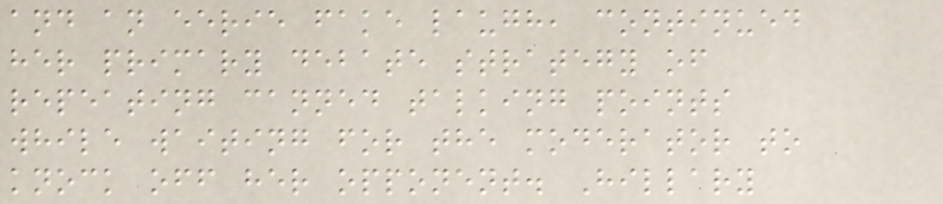and an eerie fake laugh, continued
her primary debate strategy of
repeating canned talking points
while waiting for the moderator to
knock off her opponent. Hillary
